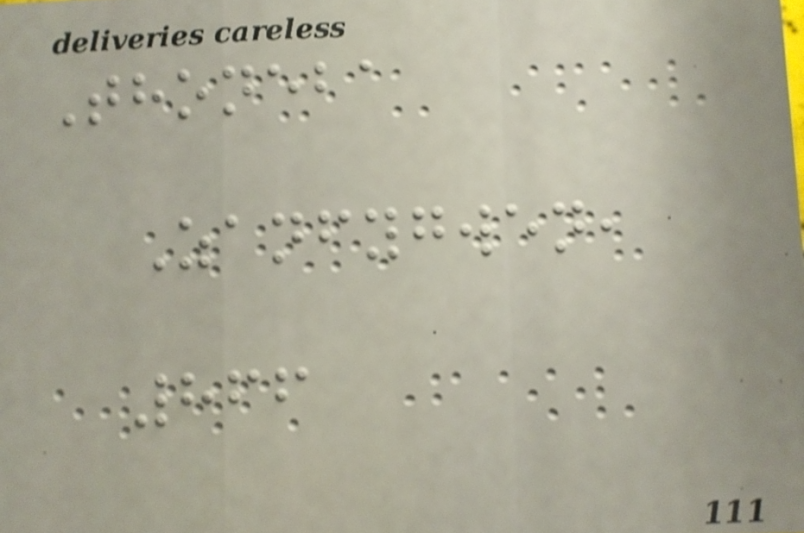Thoneba
Zanfygwen,
866
